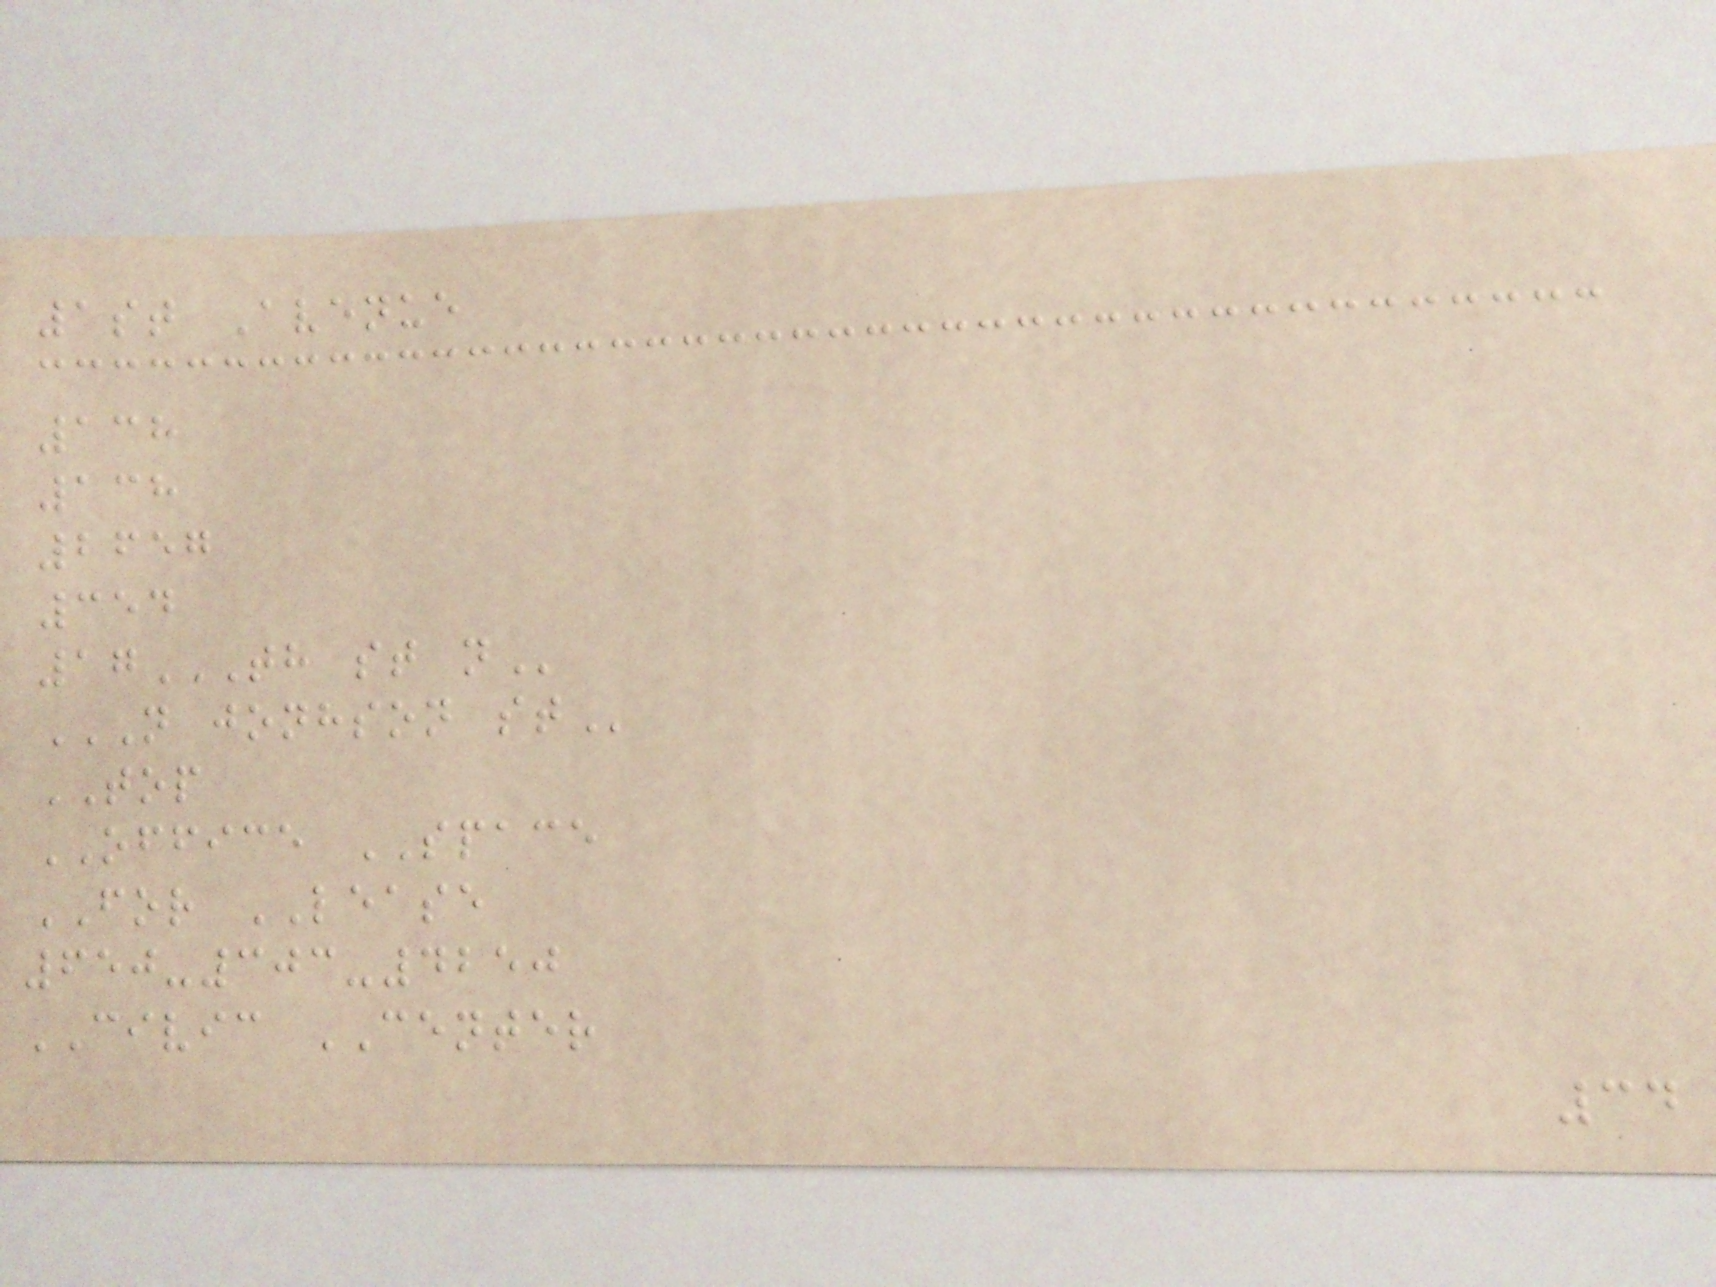1st Avenue
138
138
2657
354
17TH ST N
N JONHSON ST
TOP
OFFICE SPACE
FOR LEASE
650-303-4250
CIVIC CENTER
34
